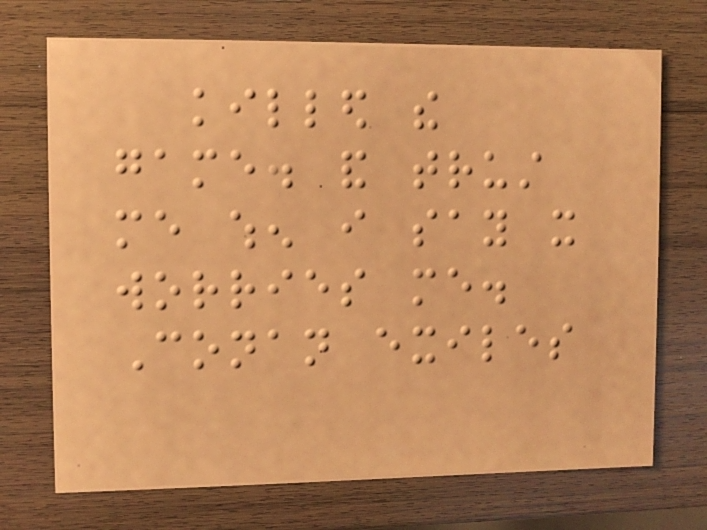killed the
game. and trust
me when i say it
worries me.
Conan exiles
